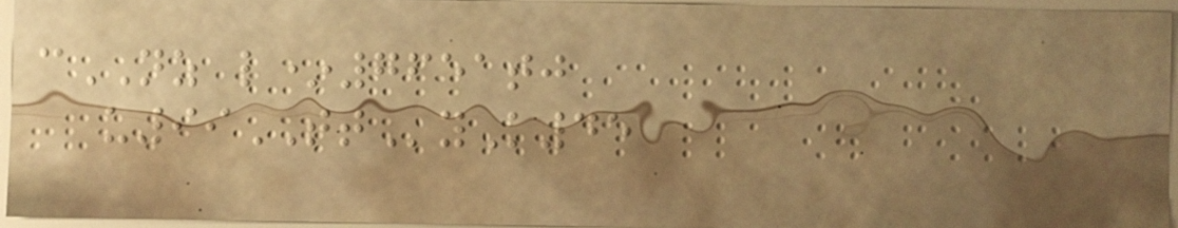cNZ l*7651tj
u99TTyK45
